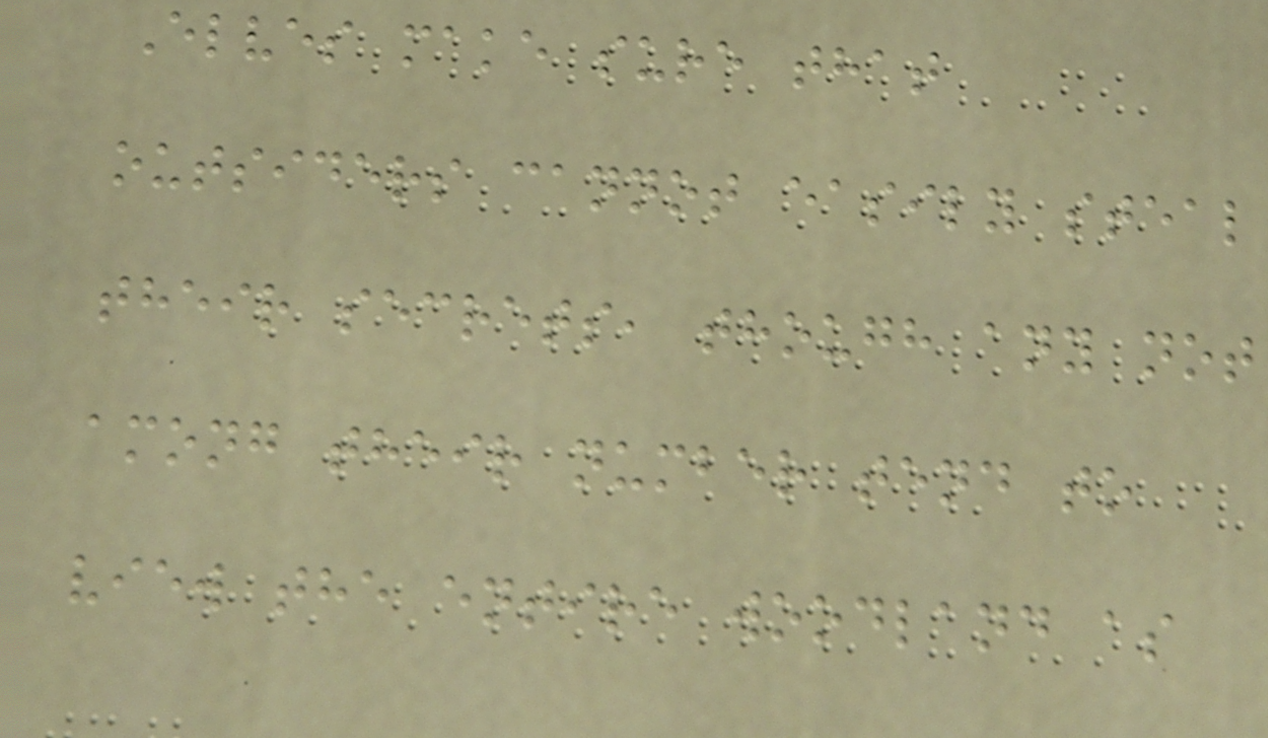Elves make sure that
outsiders cannot easily steal
their secrets, though any not
among their number tend to
view the entire woodland as
